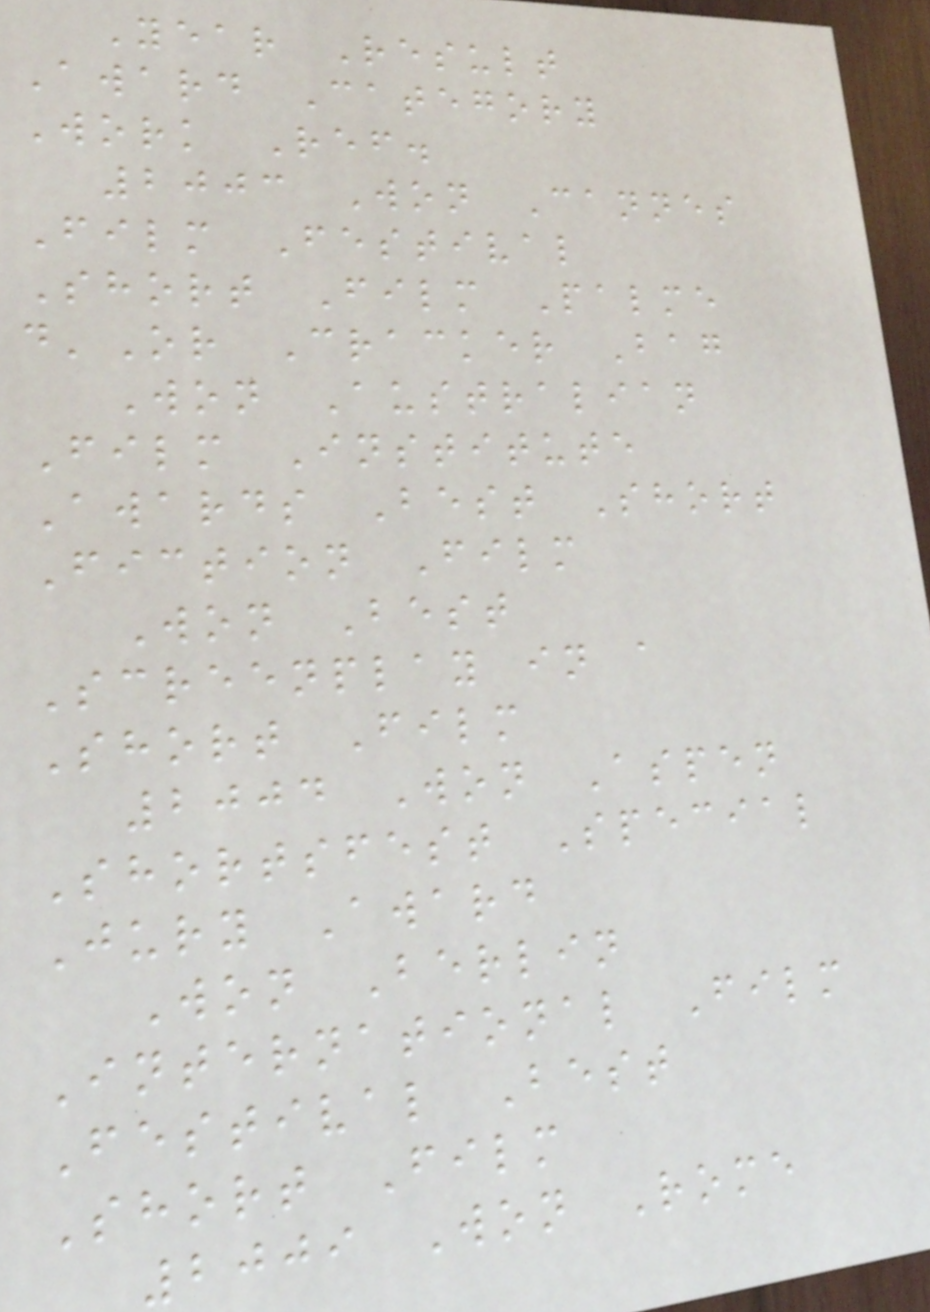Year Result
Award Category
Work Ref.
2003 Won Cannes
Film Festival
Short Film Palme
d'Or Cracker Bag
Won Australian
Film Institute
Awards Best Short
Fiction Film
Won Best
Screenplay in a
Short Film
2004 Won Aspen
Shortsfest Special
Jury Award
Won Berlin
International Film
Festival Best
Short Film
2009 Won Rome
